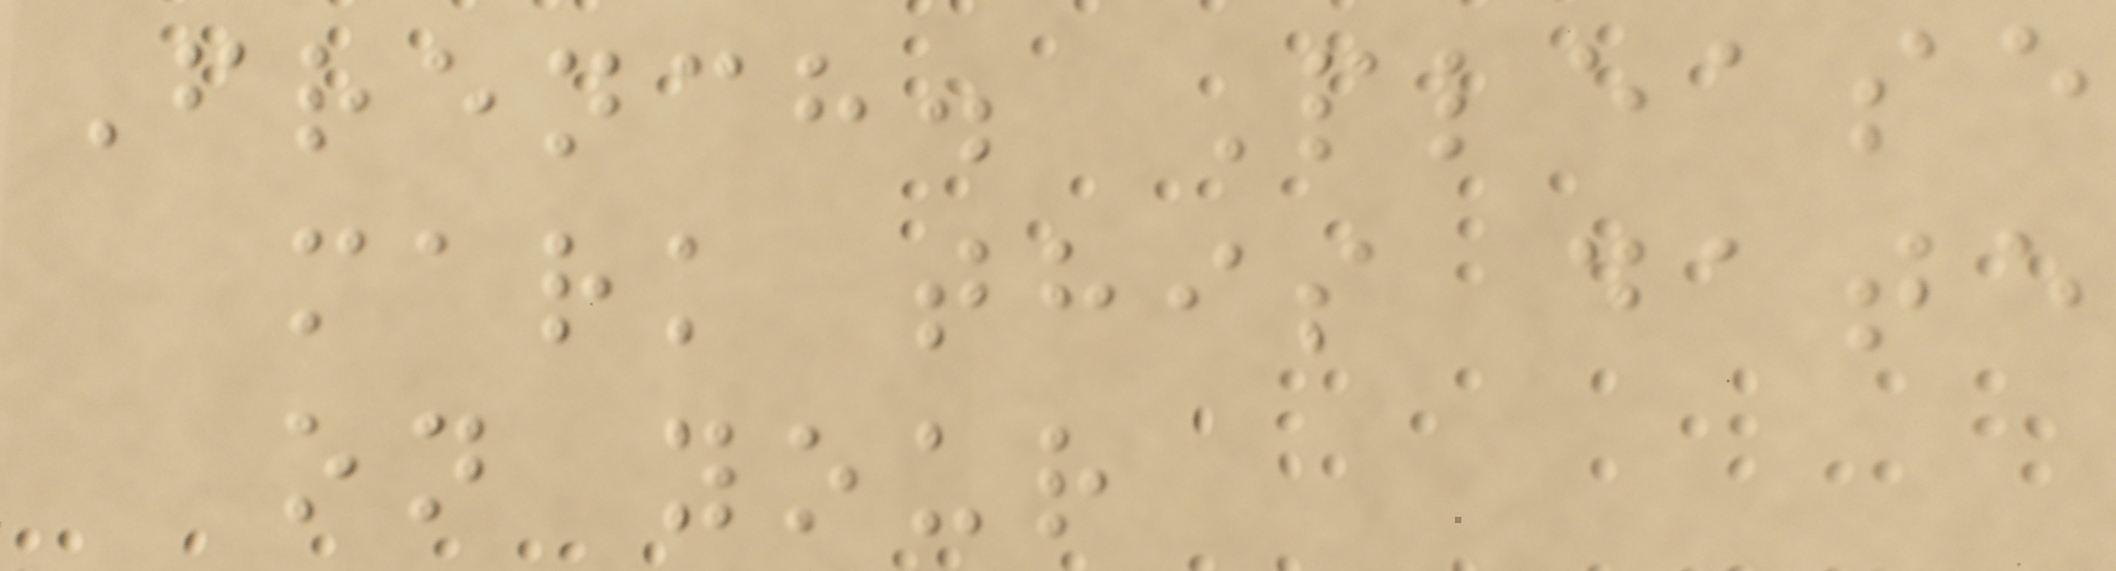French. Please
mark this date
on your
